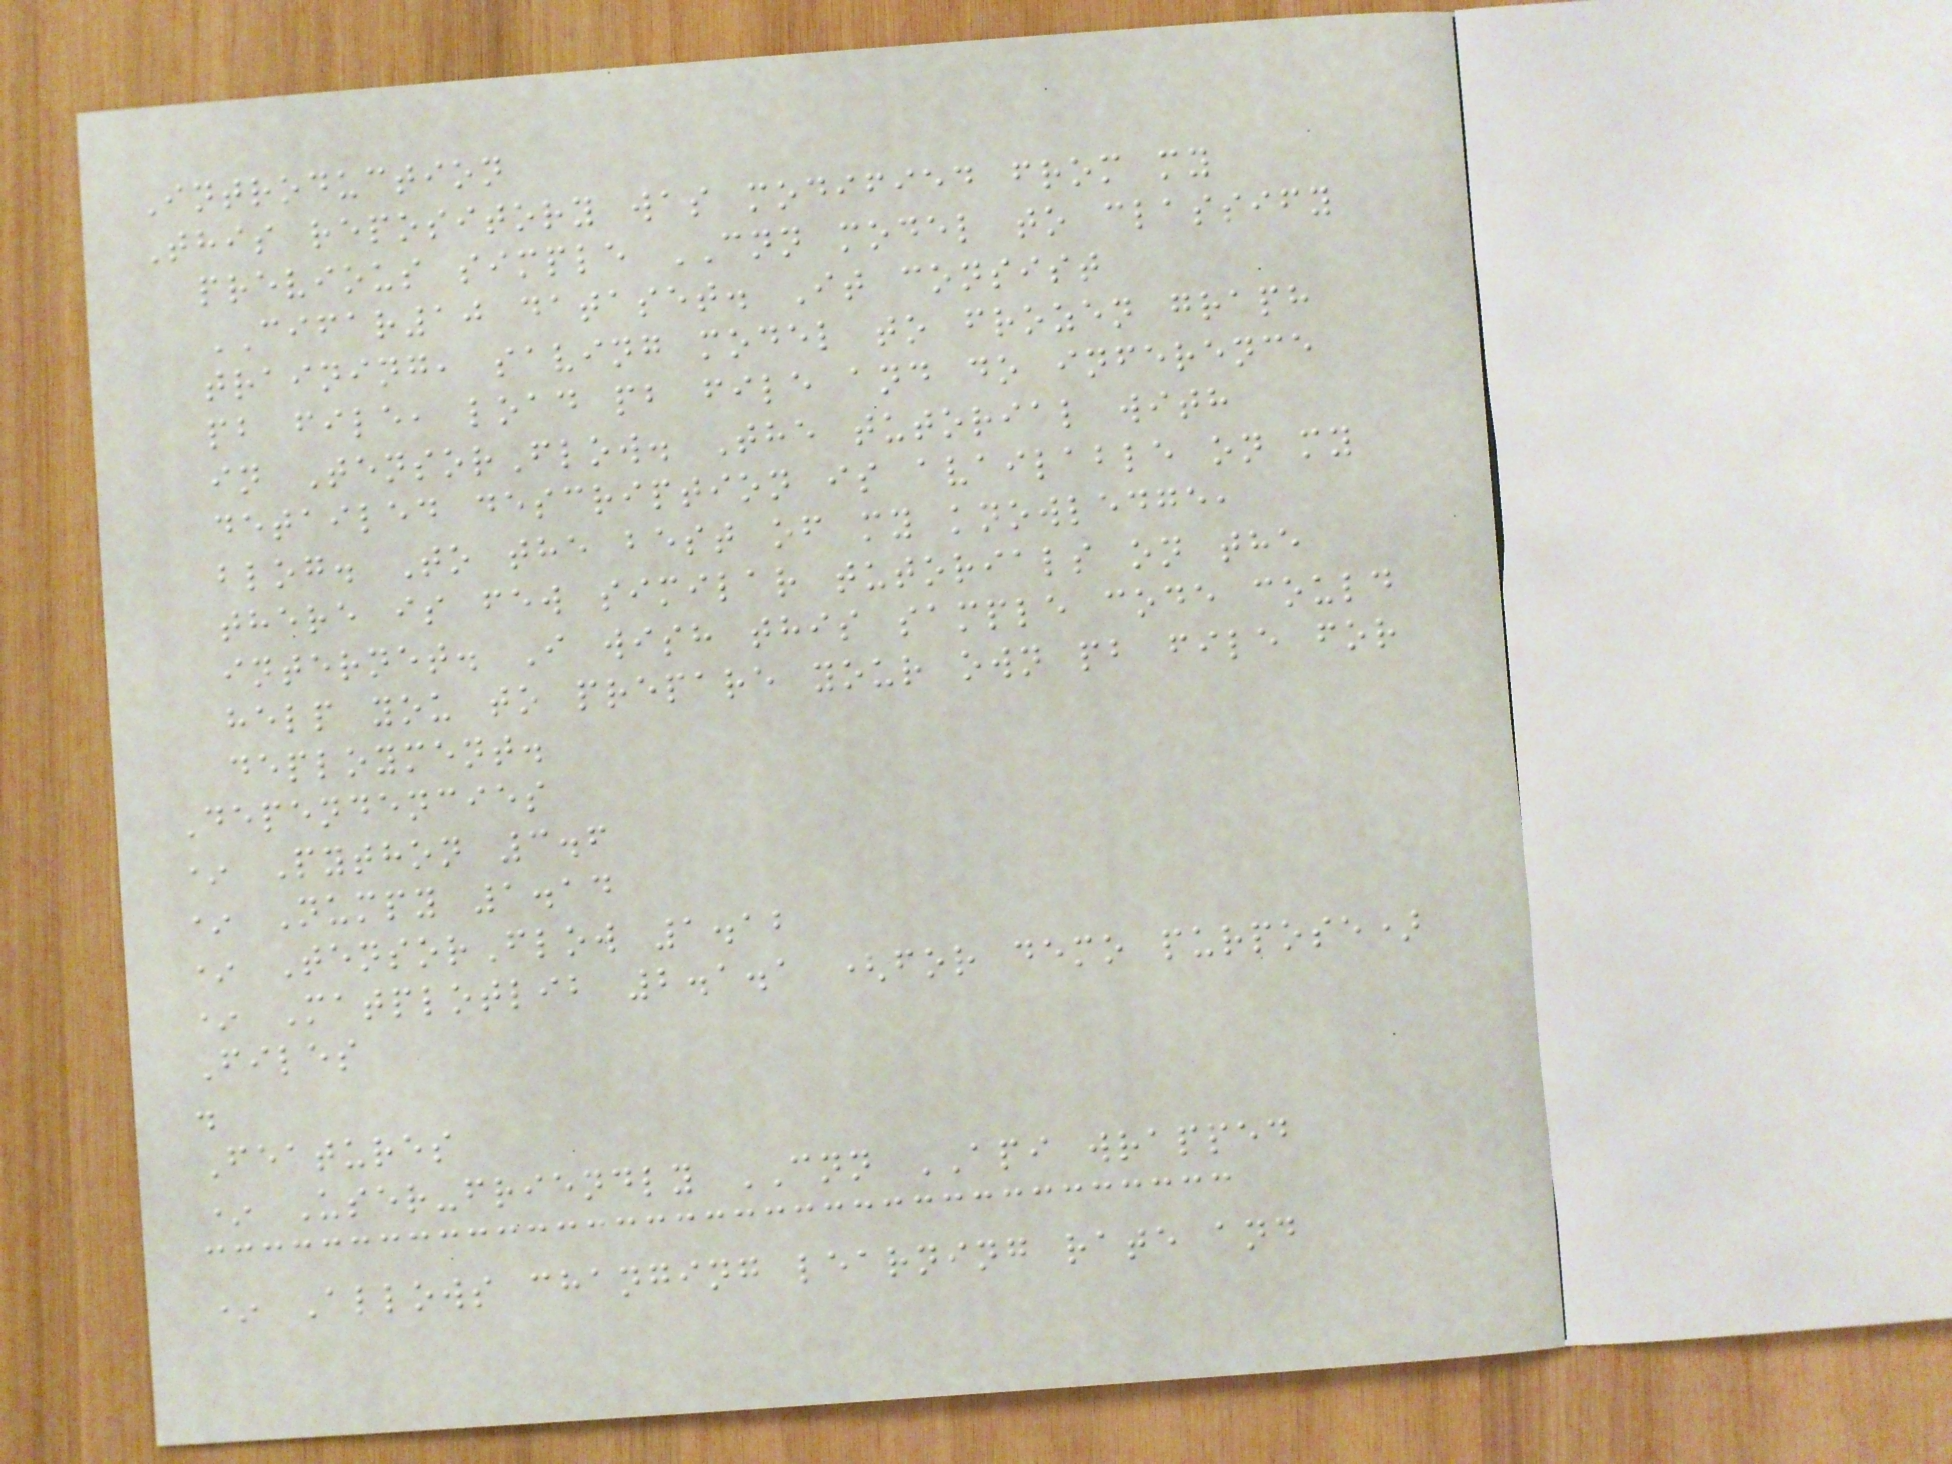Introduction
This repository was modified from my
previous simple CNN model to classify
CIFAR10 dataset. It consist
training, saving model to frozen graph
pb file, load pb file and do inference
in TensorFlow. The tutorial with
detailed description is available on my
blog. To the best of my knowledge,
there is few similar tutorials on the
internet. I wish this sample code could
help you to prepare your own pb file for
deployment.
Dependencies
* Python 3.6
* Numpy 1.14
* TensorFlow 1.12
* Matplotlib 2.1.1 (for demo purpose)
Files
.
Features
* User-friendly CNN API wrapped
* Allows changing learning rate and
